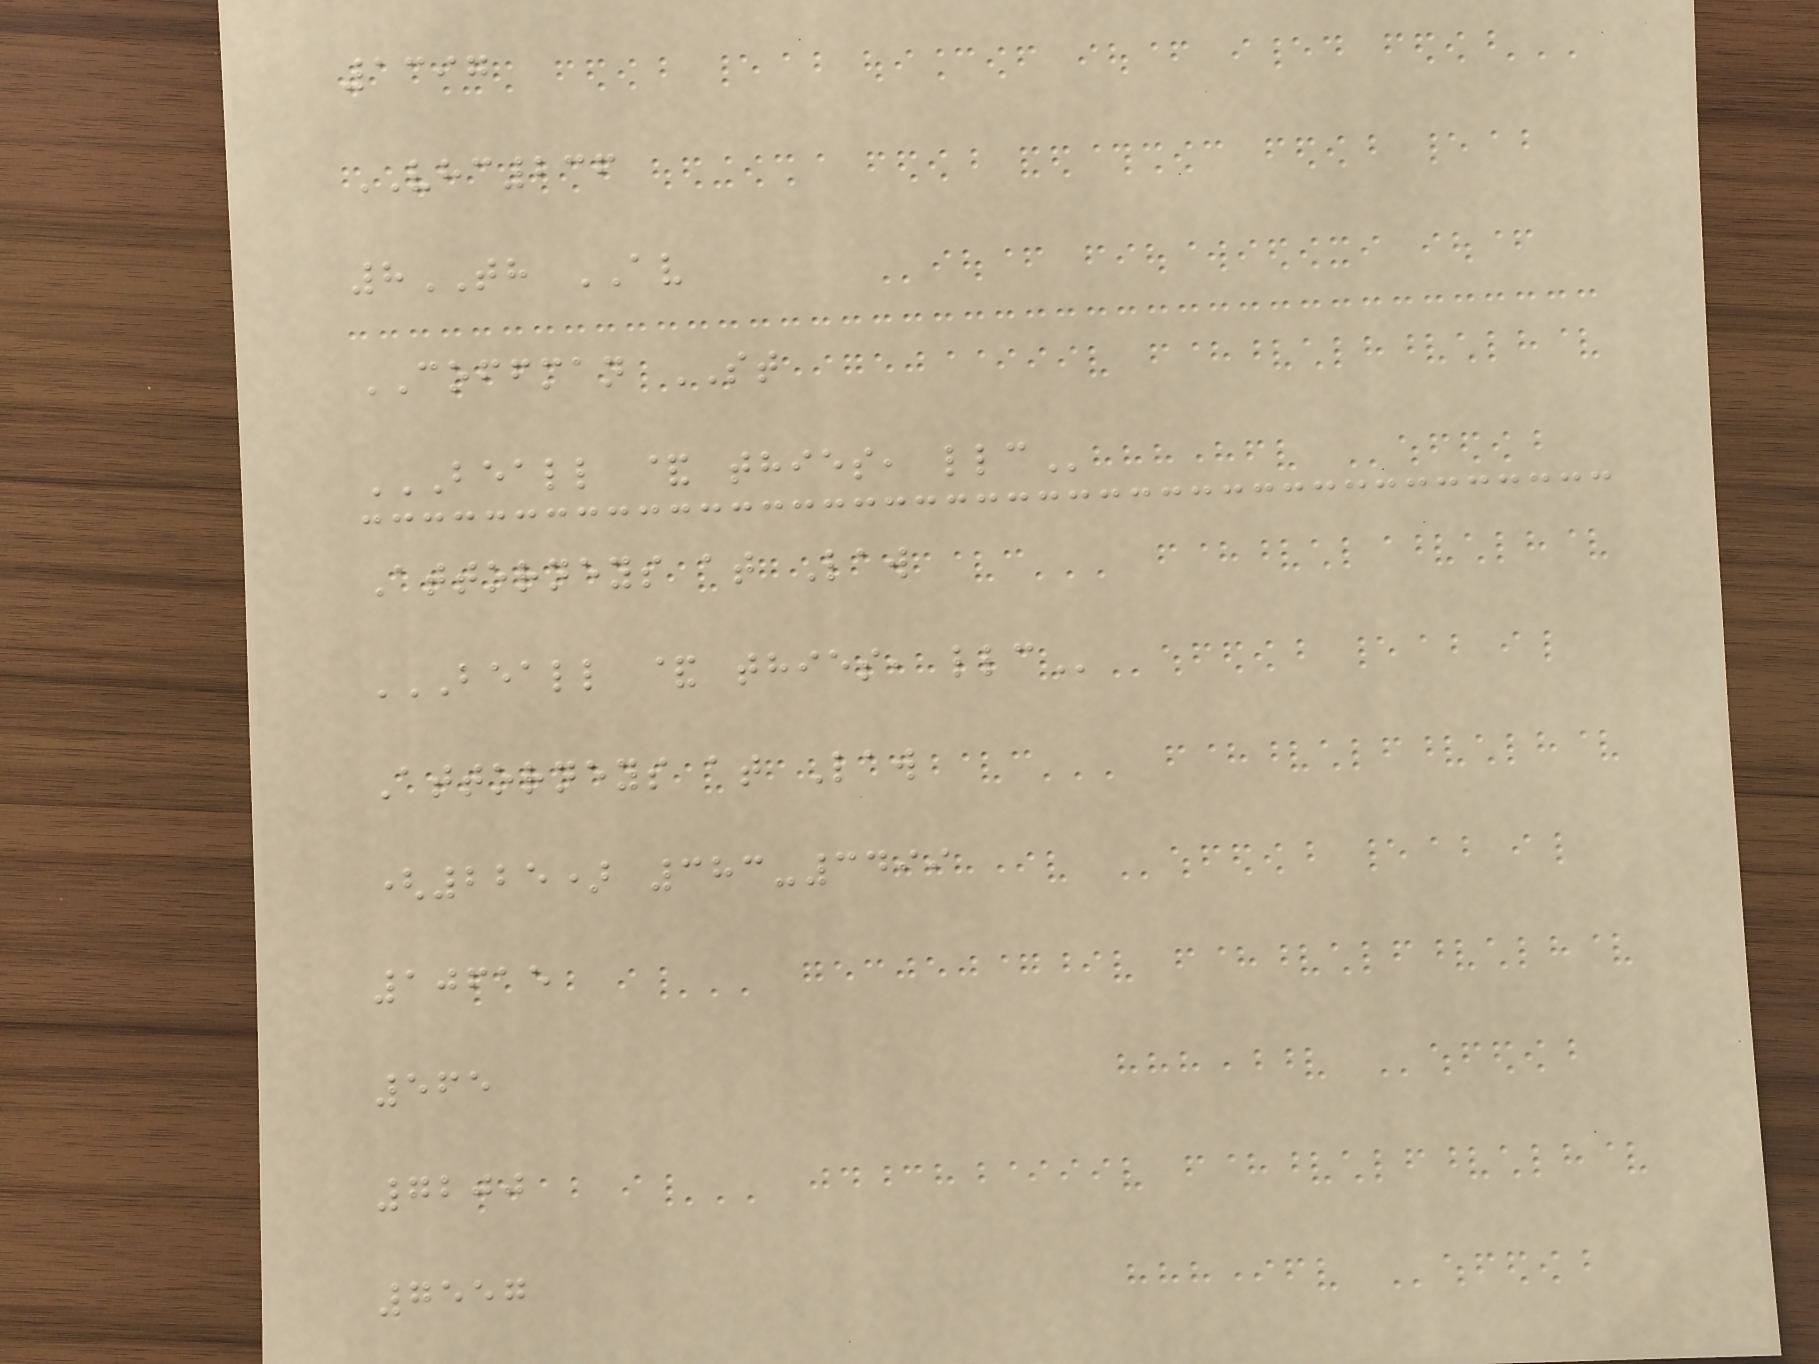1397
VHC236
8TH AV
COFFMAN ST
BEALL & THIES, LLC
Attorneys at Law
BEALL & THIES, LLC
Attorneys at Law
(225) 383-3499
10615
565
7200
7557
